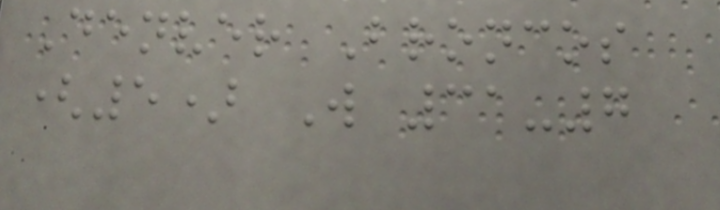Denver Broncos
(5) W 31-7
